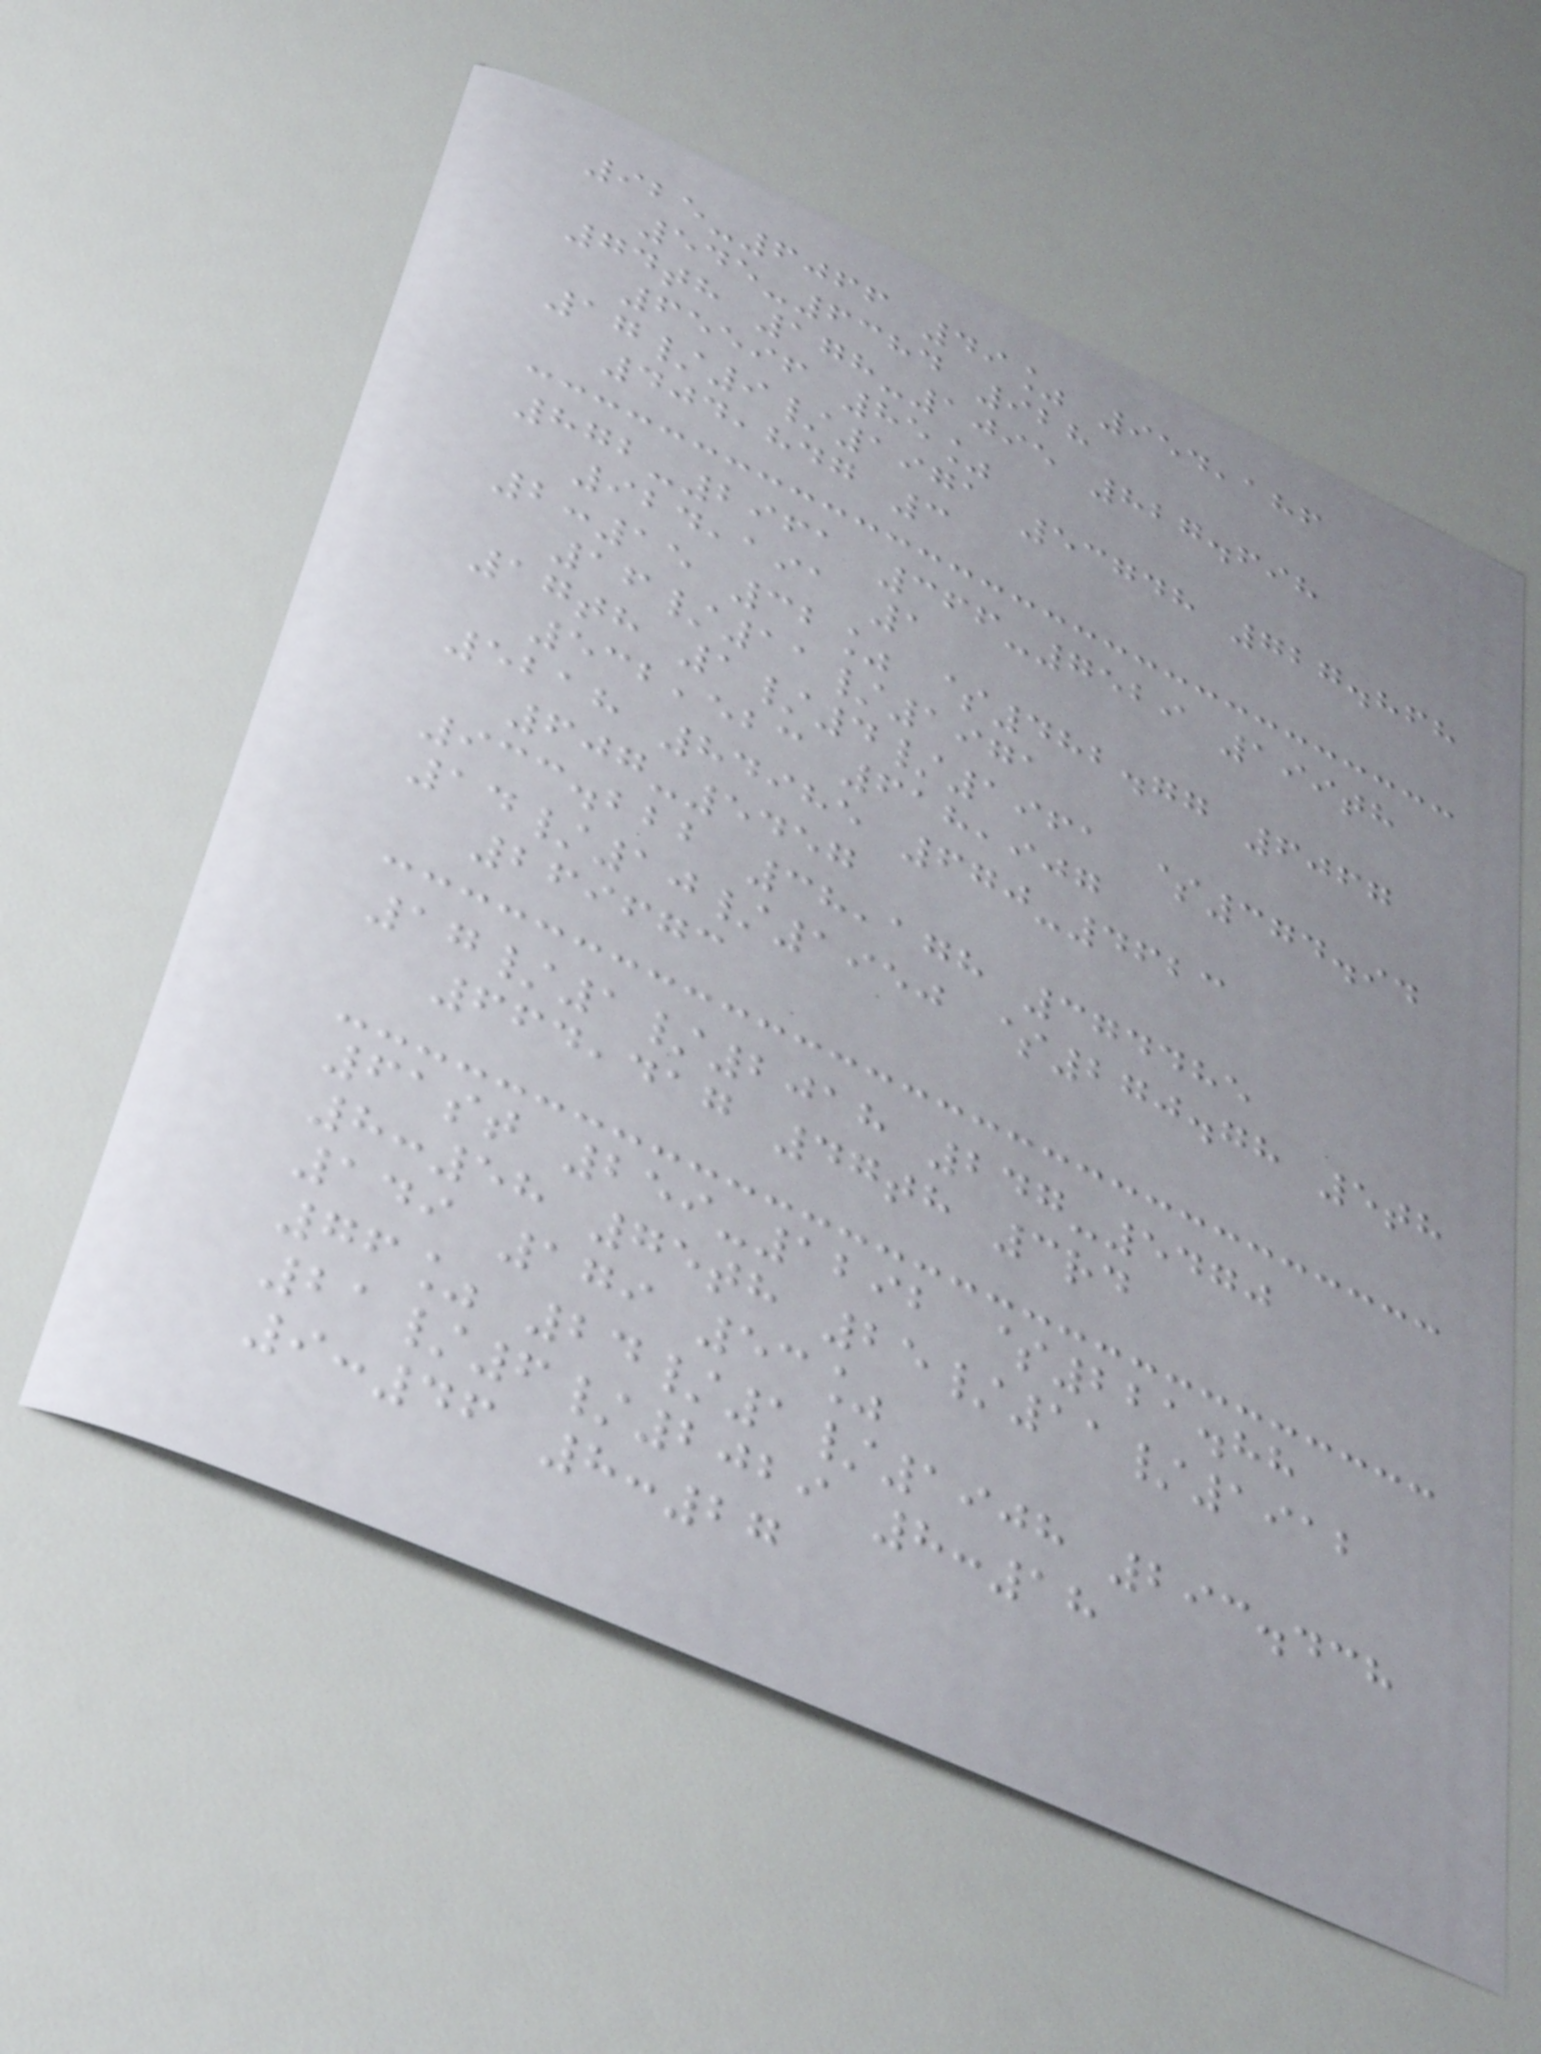925-6066 49% 954,186
545-6384 928
74th 178-1095 827.698
65596 85%
17/9/1971 53748 727.868
404,847 3
872-2961 366-7529 199th
924,191 1
2:15 32% $482.77 6067
16/11/1971
17th 1/4/1961 $374.94
532,523 618,907
5218 84985 670-4623
607-5457
933.222 38,178 374485
14/10/1950 $270.78 5th
269673
17/1/2018 247-5470
664,417 47th 3rd
61st 259-1292 $221.88
8:58 75th 25/11/1912
149 179 53%
76% 24/1/1908 293.438
21/6/2029 8:18
9:46 8:27
